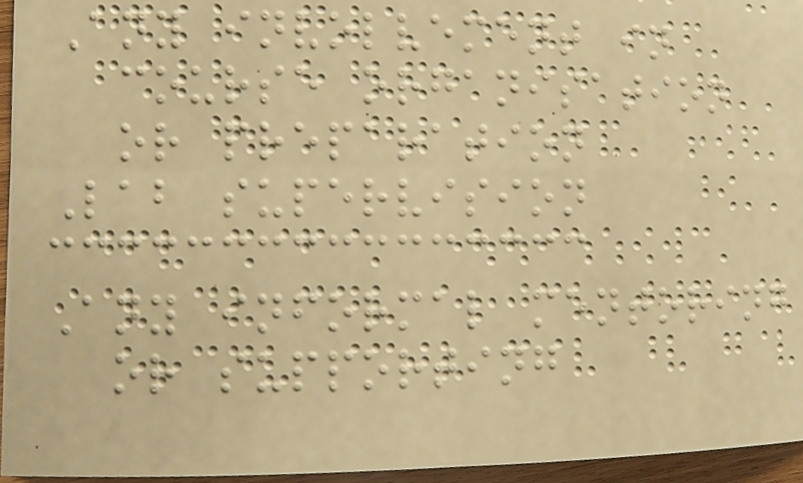Any involvement in
course organisation
or preparation
Lab supervision
Any informal mentoring
or supporting
